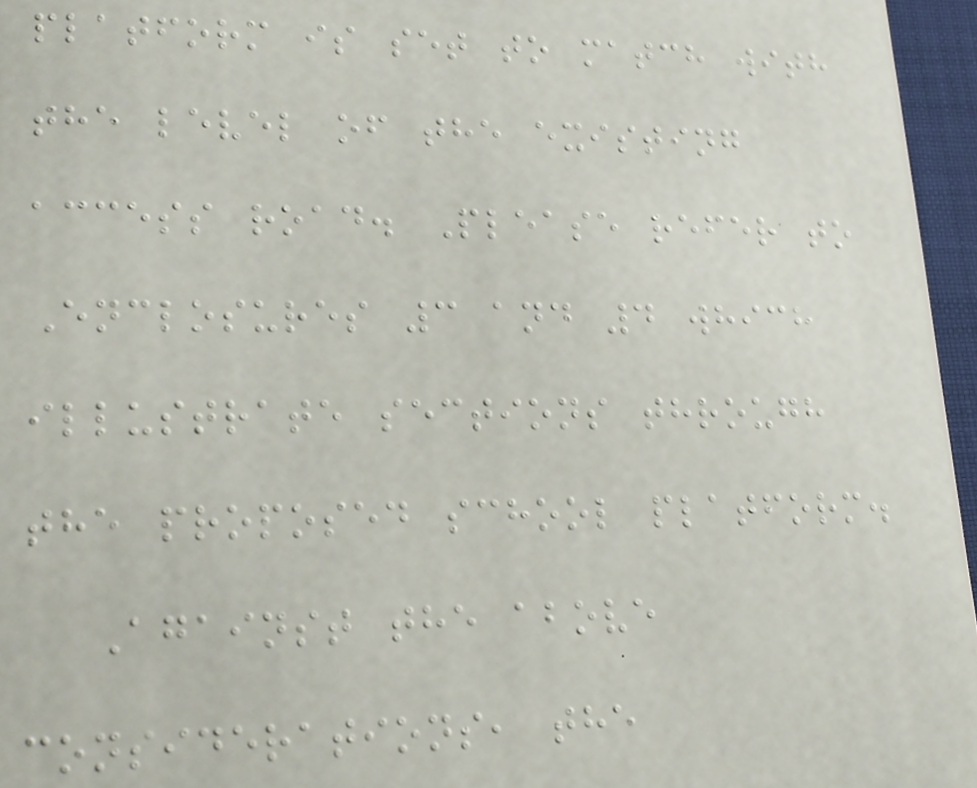platform is set to match with
the level of the existing
access road. Please refer to
Enclosures 3 and 4 which
illustrate sections through
the proposed school platform.
Against the above
considerations, the
